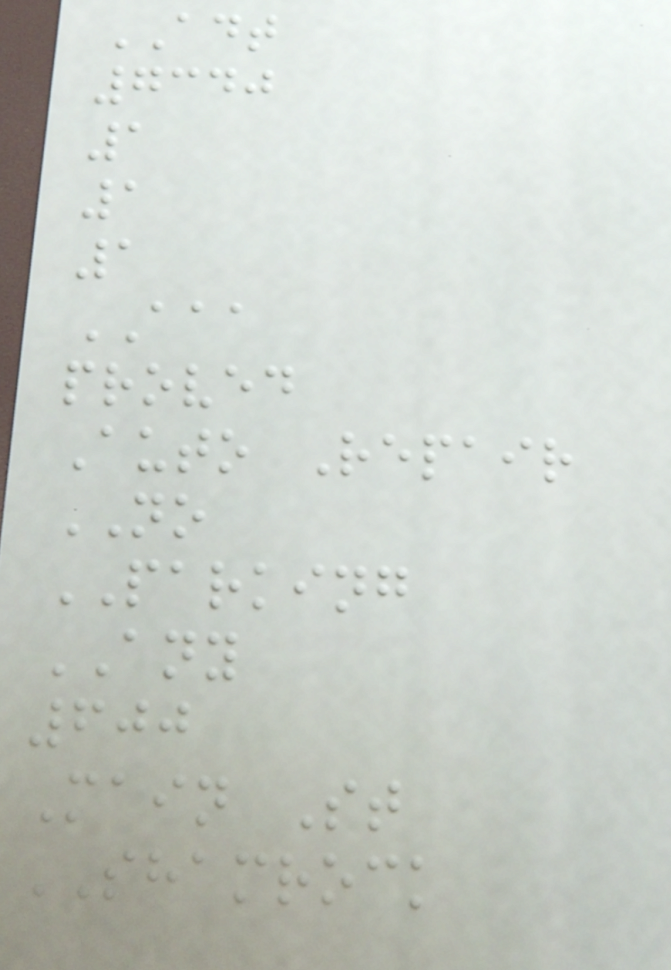ADT
7340
1
1
1
AAA
proved
Auto Repair
NO
PARKING
ANY
600
Main St
SHAMROCK
